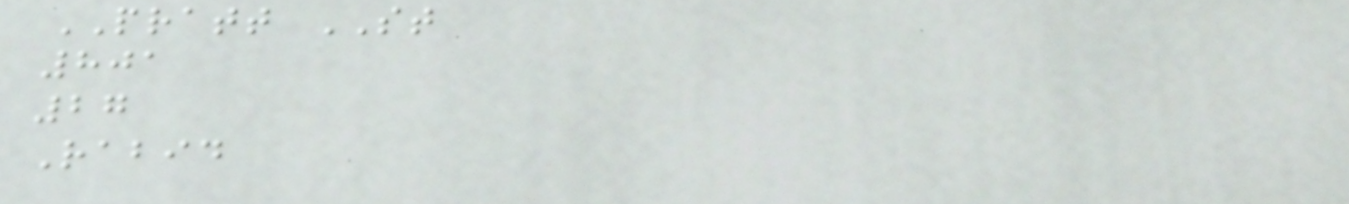PRATT ST
801
27
Rabid
